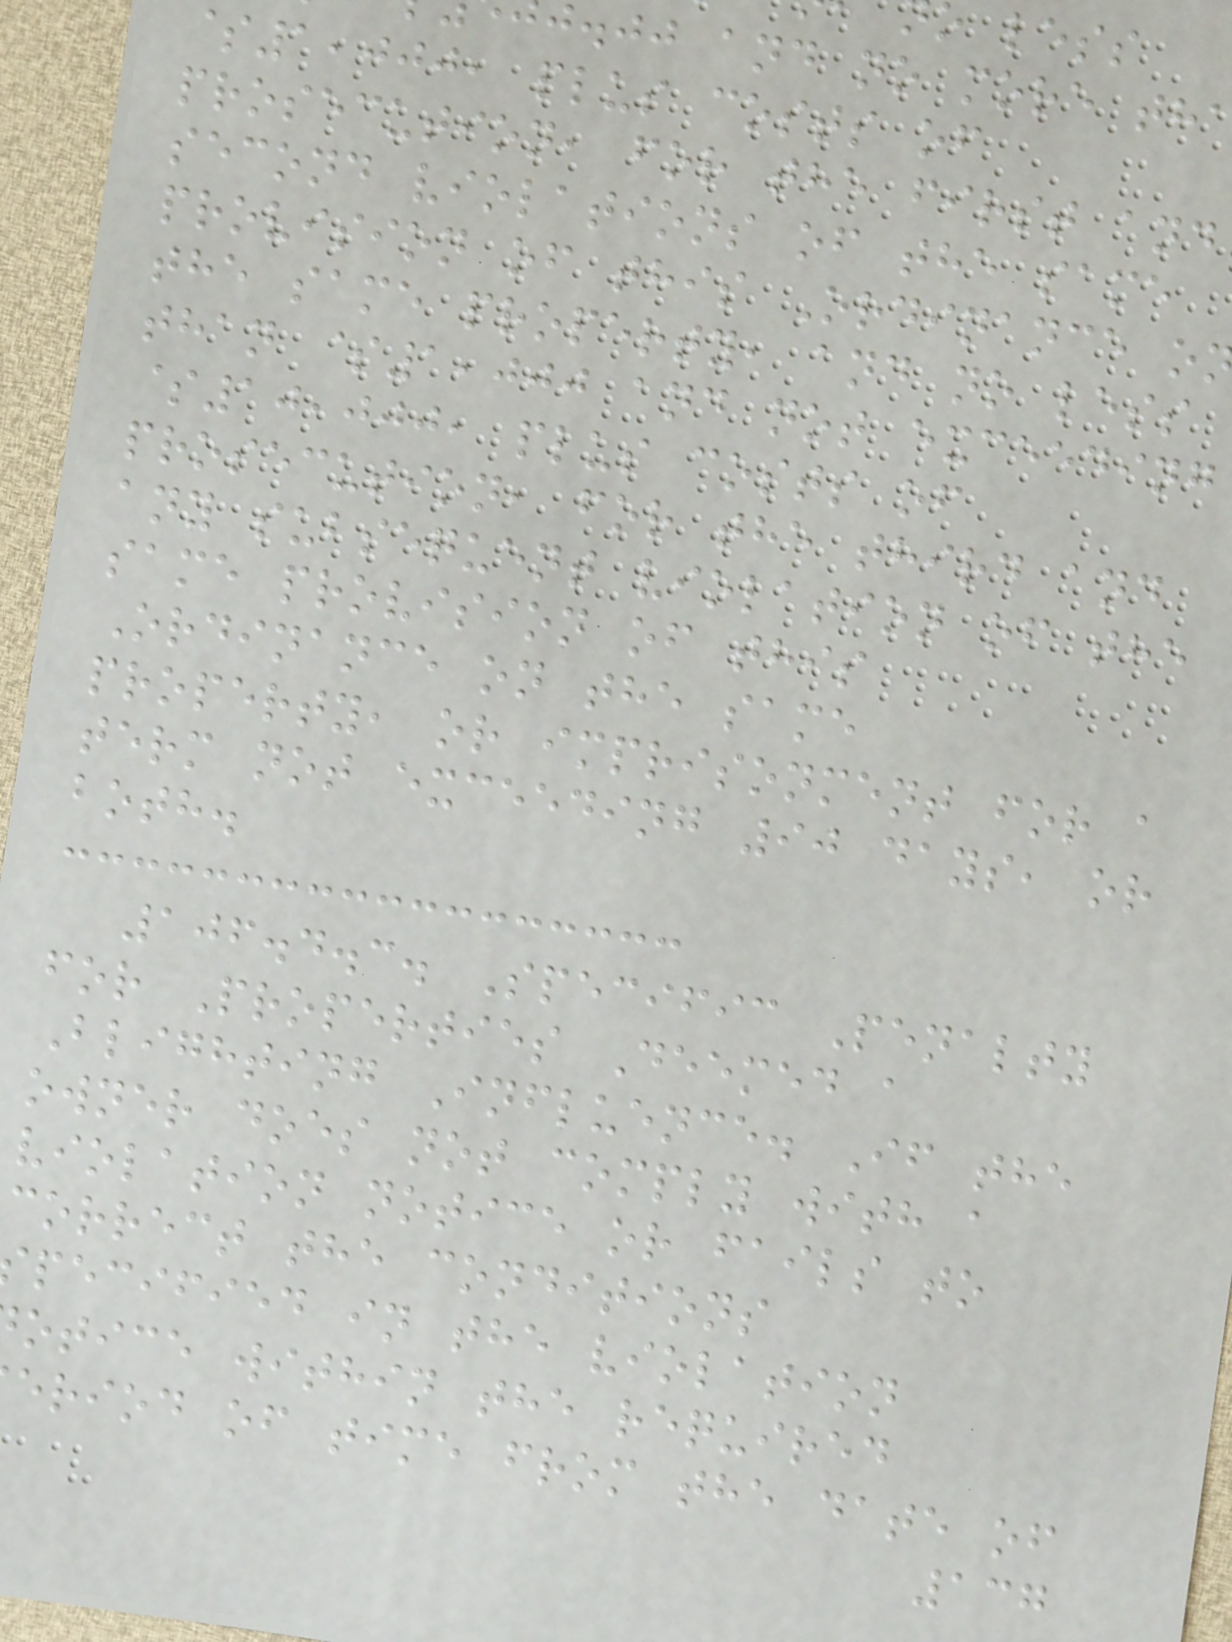j.jj and no more th
$1,000, plus costs of
prosecution, for the first and
second violations of the same
provision of this Ordinance o
the same property, and no less
than $1,000 and not exceeding
$10,000, plus costs of
prosecution, for the third and
any subsequent violation of the
same provision of this
Ordinance on the same
property, or imprisonment for a
term not exceeding 90 days, or
both.
106.4.3. Specific Penalty
for Properties Deemed a
Blighting Influence. If the
owner does not comply with a
violation notice or fails to
correct the conditions
pecified in the violation
otice within the required
eriod of time from the date of
137
